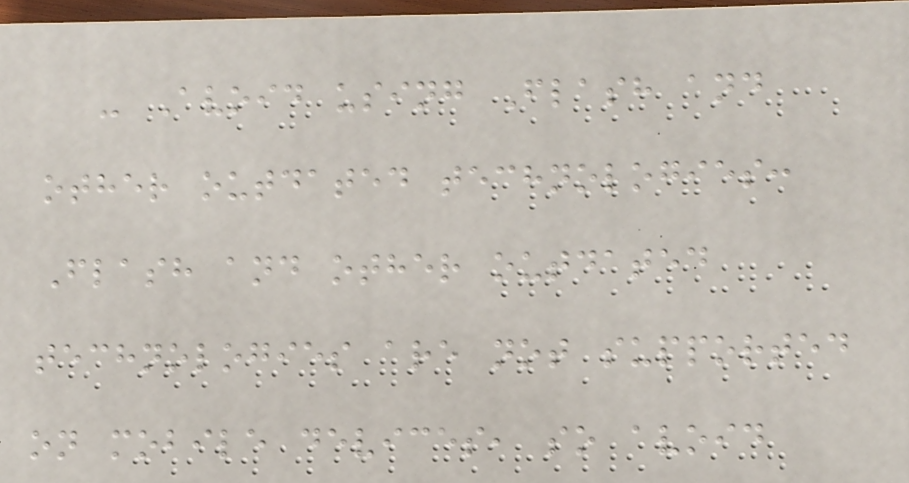- Avoid using Flash and
other outdated technologies:
Flash and other outdated
technologies are not supported
on mobile devices, so avoid
